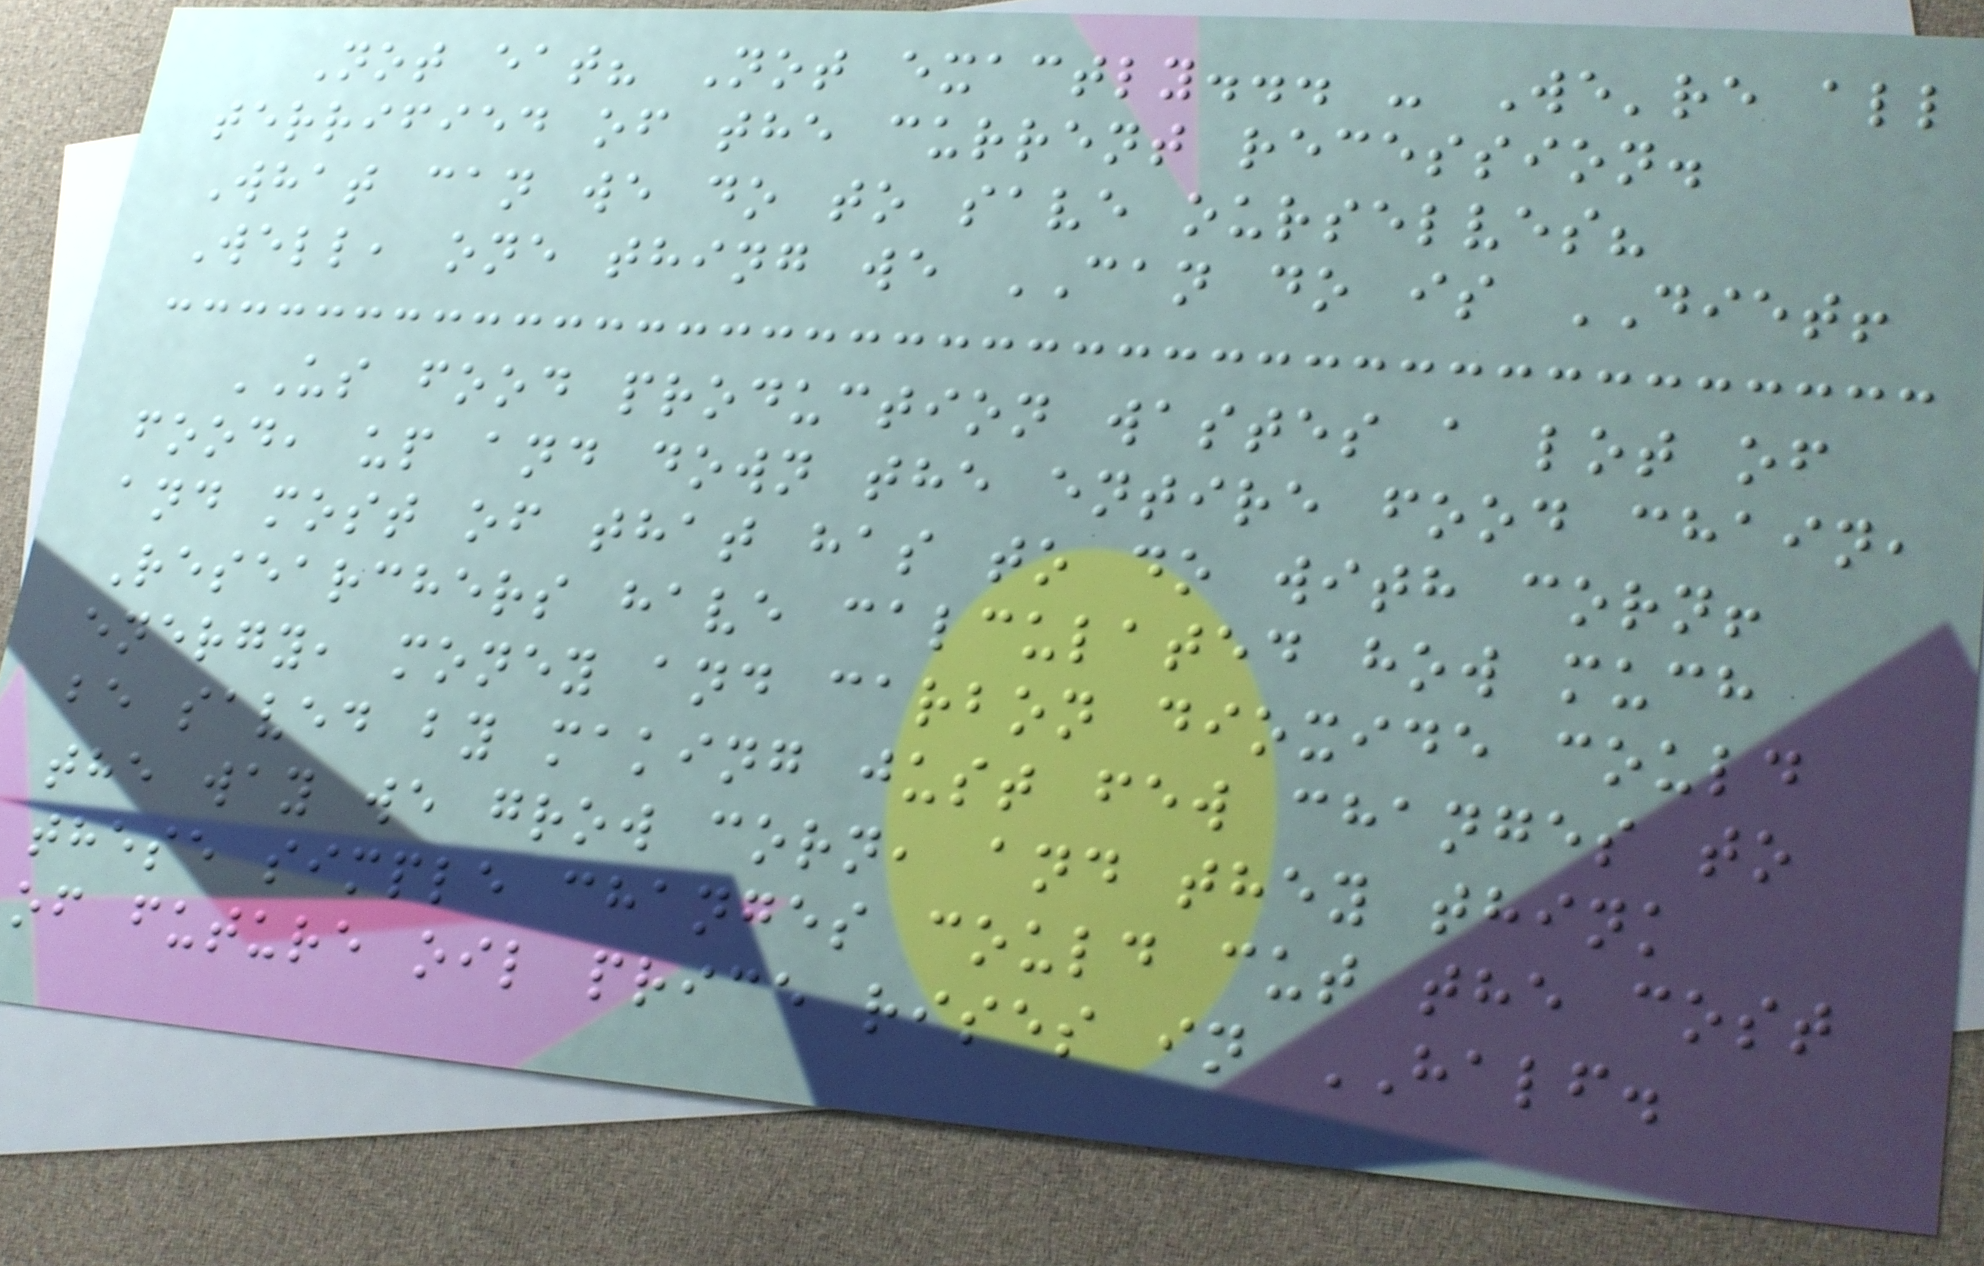Not eat? Not exactly... - We're all
terrified of the current recession.
What can we do to save ourselves?
Well, one thing we CAN do is DIET!
US food production wastes a lot of
food, up and down the entire food chain,
and most of that has to do with corn!
Researchers have calculated how much
energy, money and carbon dioxide could
be saved by making just few changes to
the way we grow corn, and they think
these simple changes could cut the cost
of future oil price rises in HALF.
